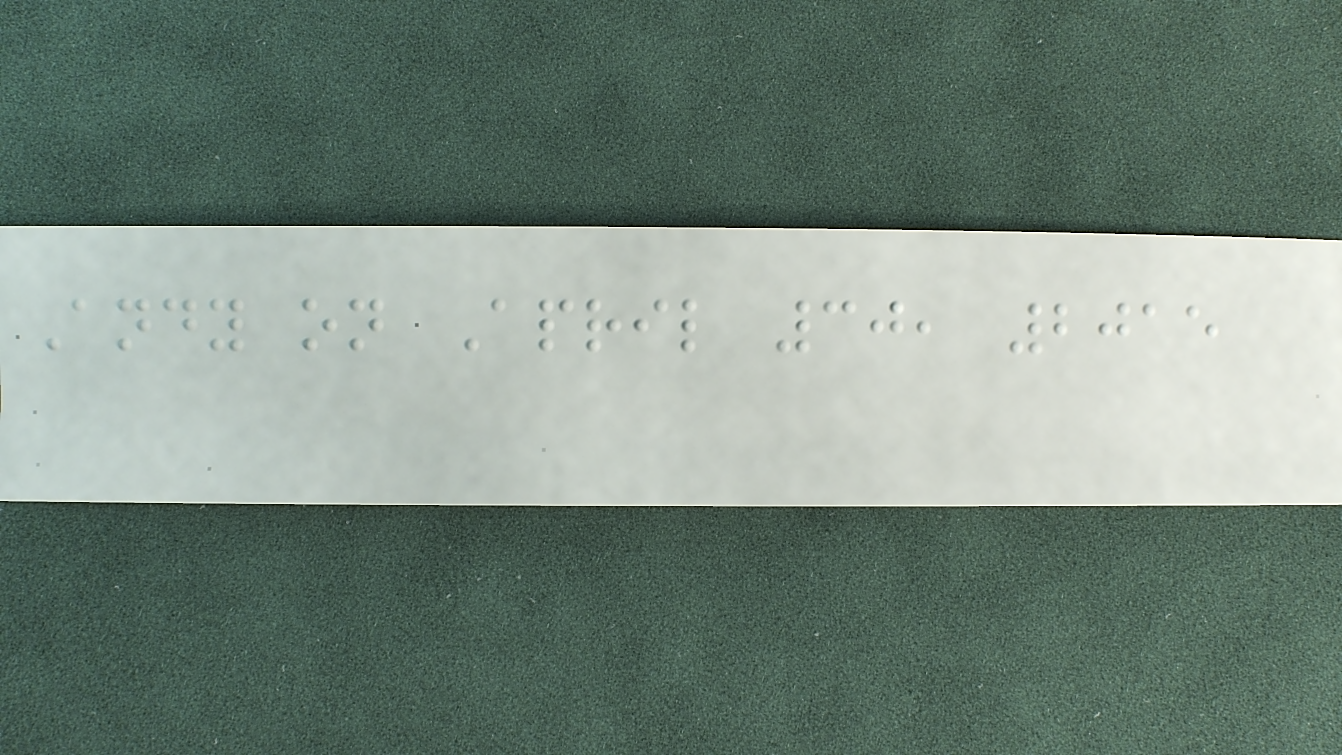Andy on April 30, 2015
